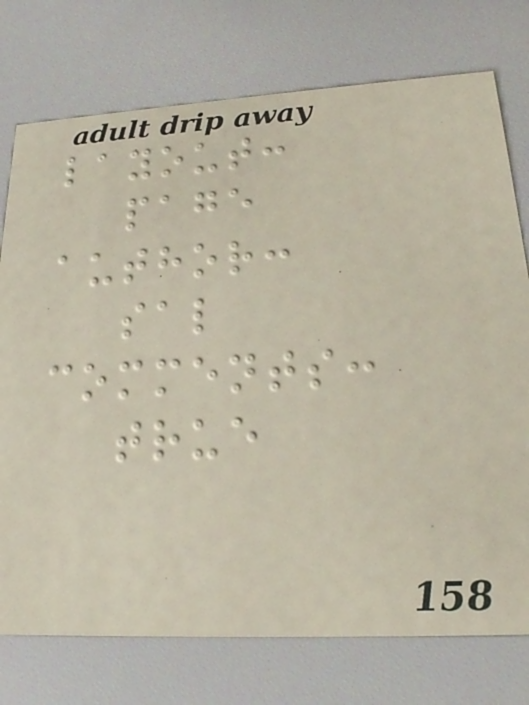layout:
page
author:
sal
comments:
true
